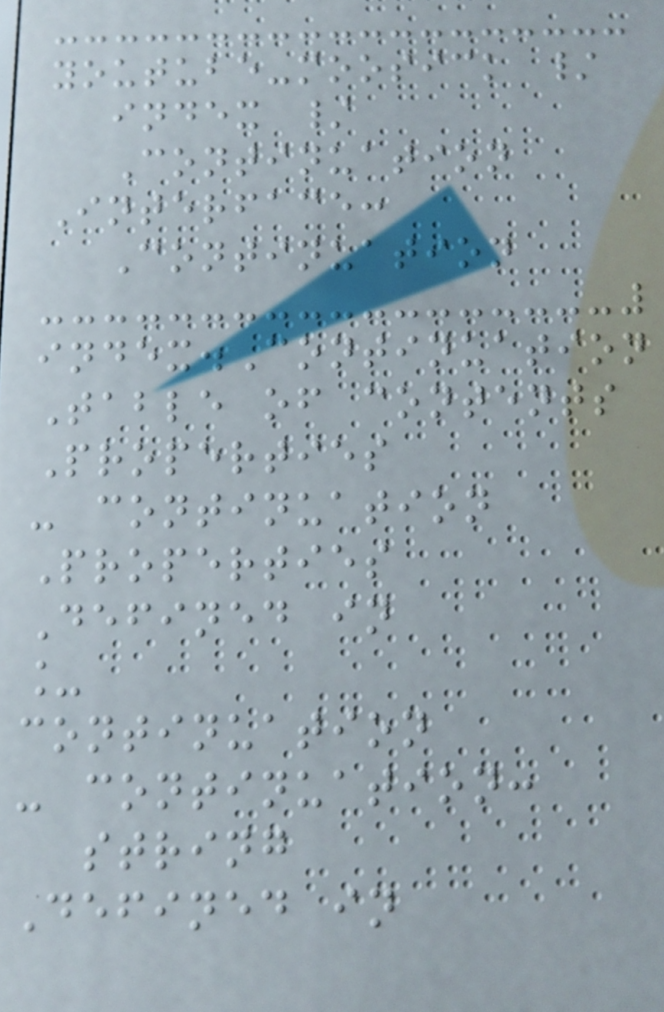youtube-moosick /
index /
Continuation
Interface:
Continuation
index.Continuation
Table of contents
Properties
- continuation
Properties
Defined in
_
continuation
- continuation:
string
Defined in
